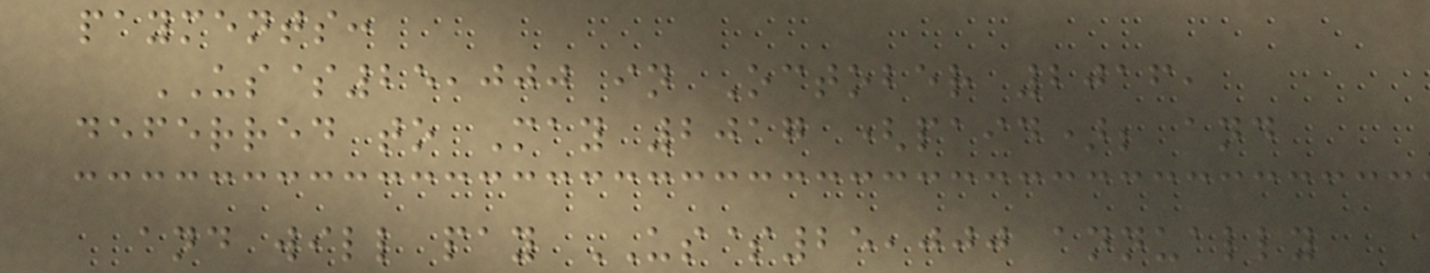payments:
US$25,000 in October 2016,
deferred to May 2017 (paid); and
and will pay US$25,000 annually
